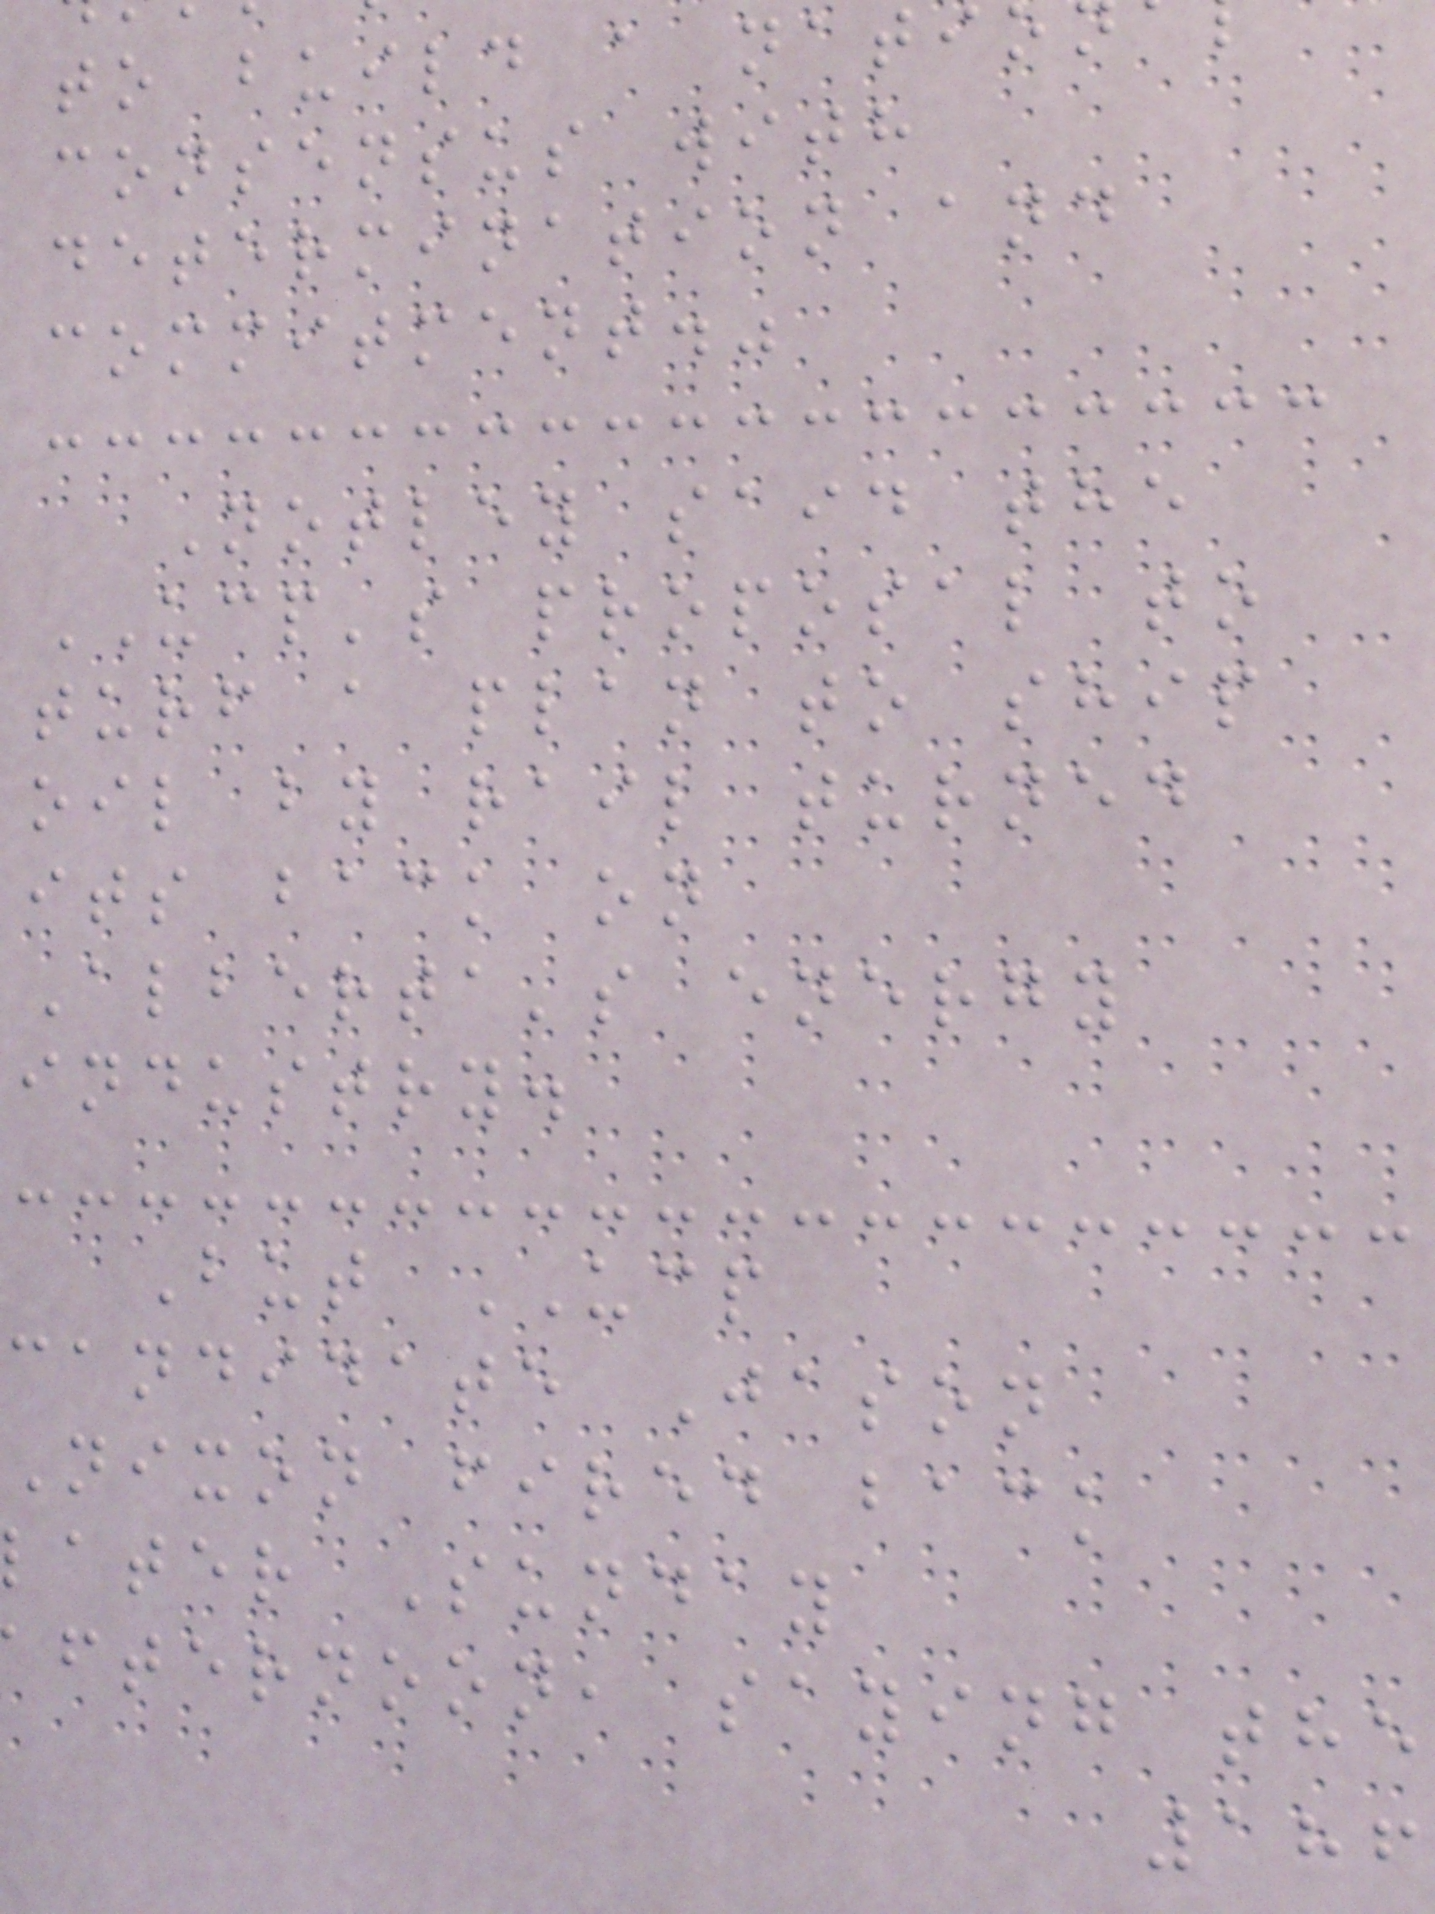to build a nati
consensus with
determination and
commitment."
Notley said the
UCP's proposal to
turf a plan to ship
oil by rail turned
its back on
Alberta's energy
industry.
But UCP
candidate Jason
Nixon fired back
later Sunday
fternoon, saying the
186
